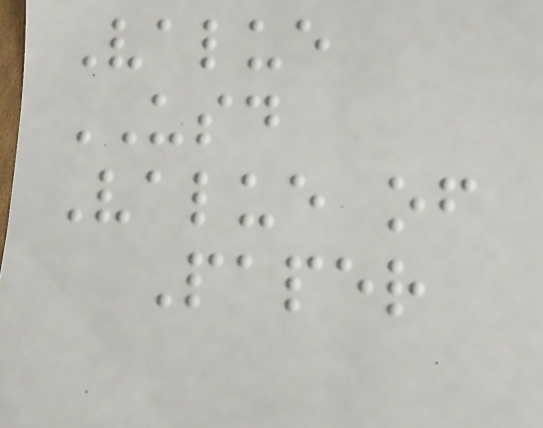Value
USD
Value of
Paper
